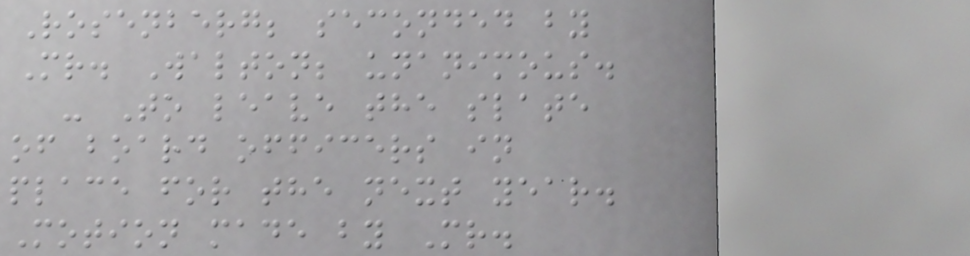Rosenberg; seconded by
Mr. Walton; unanimous.
- To leave the slate
of board officers in
place for the next year.
Motion made by Mr.
